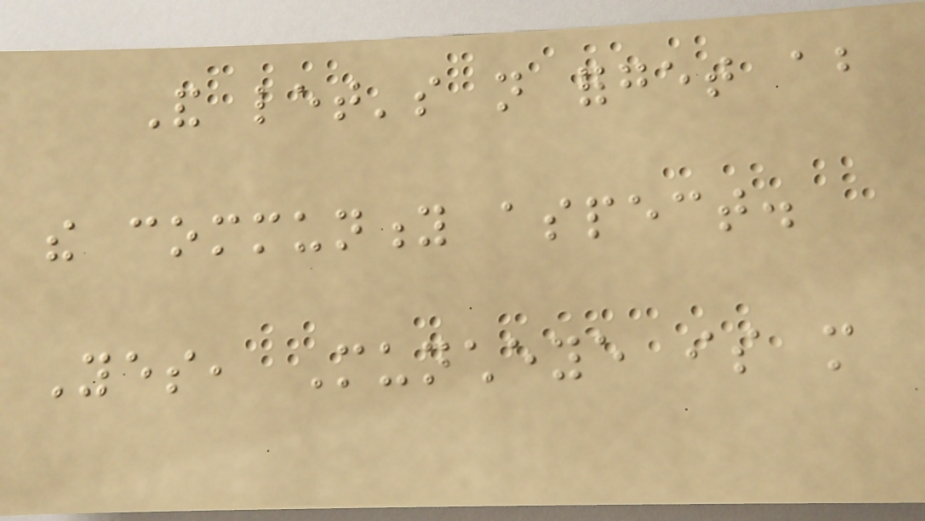And let's not forget about
the community aspect.
Yes, Muncheye is more
